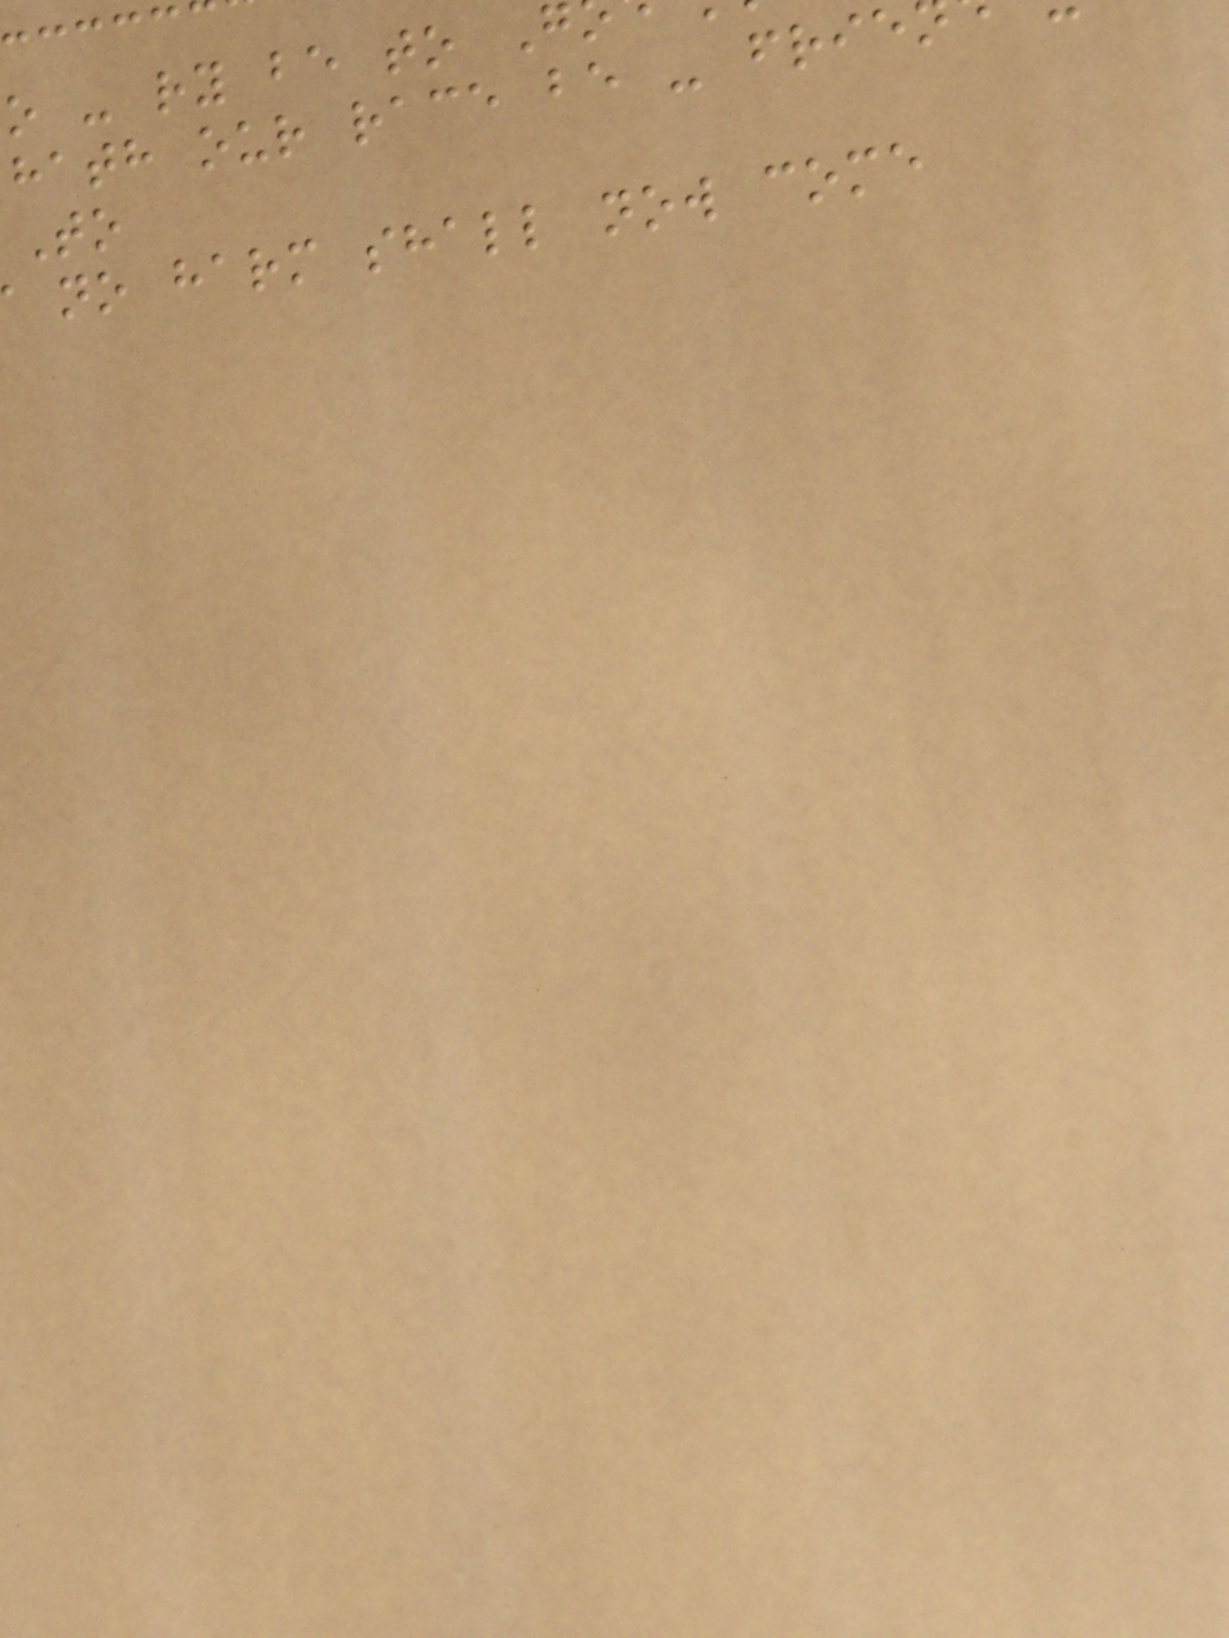o - ry be to G
hath our race be - frie
no harm shall now come
